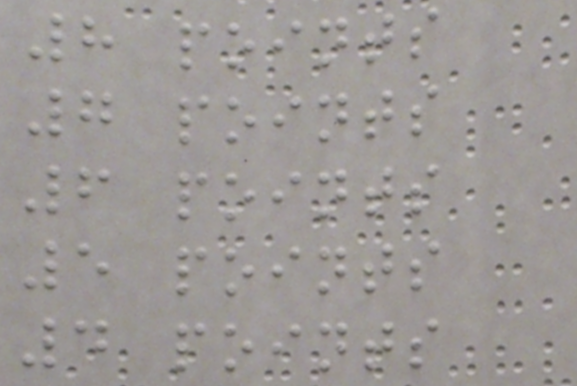8 points
7 points
6 points
5 points
4 points
